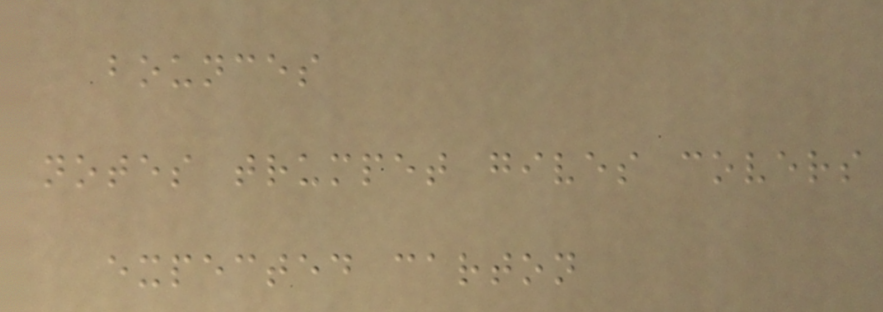bounces
notes trumpet gives covers
expected carton
